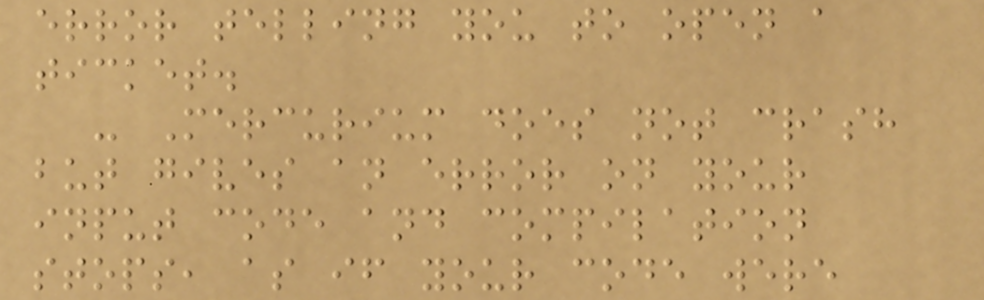error telling you to open a
ticket.
- Mercurium does not crash
but gives an error on your
input code and compilation
stops, as if your code were
